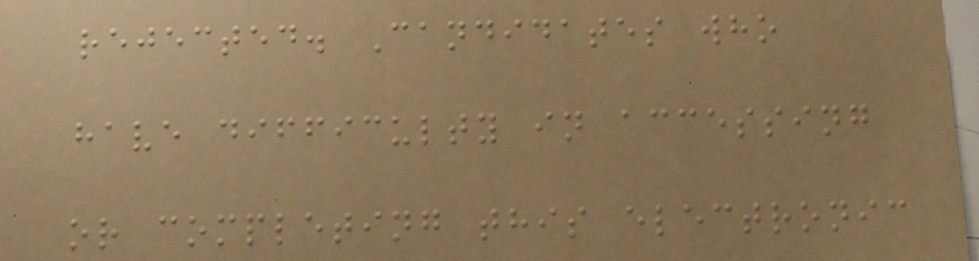rejected. Candidates who
have difficulty in accessing
or completing this electronic
